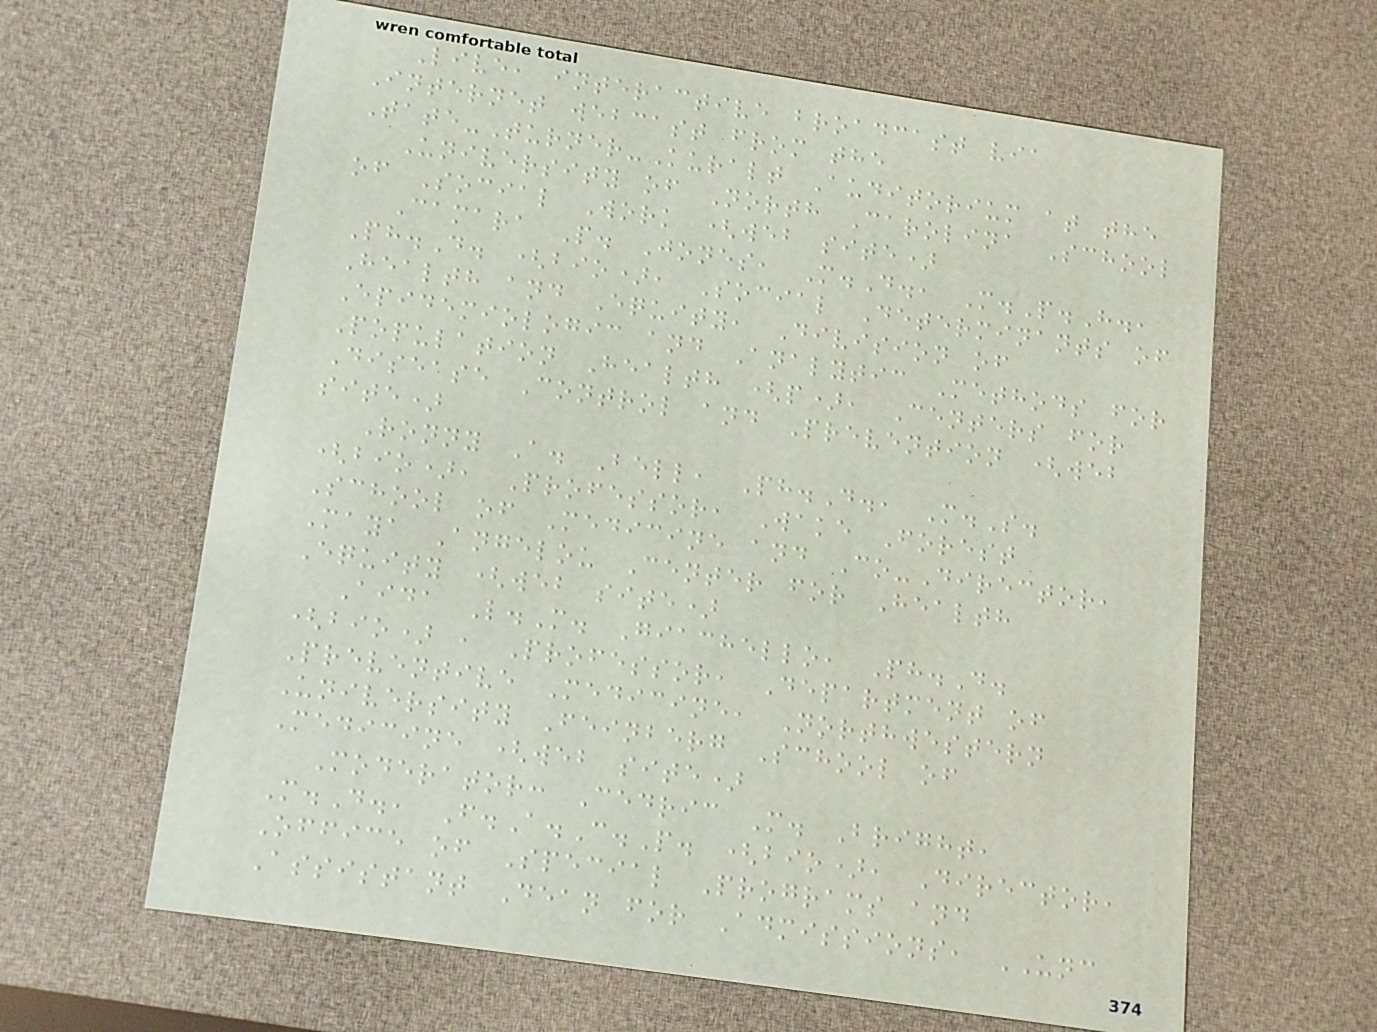Live, interactive broadcast via
Internet webcast from the
Tate-Turner-Kuralt Auditorium at the
University of North Carolina School
of Social Work (web site)
Camara P. Jones, M.D., M.P.H.,
Ph.D. (bio), Social Determinants of
Health and Equity, Division of
Epidemiologic and Analytic Methods for
Population Health (p), Centers for
Disease Control and Prevention (web
site)
Ronny A. Bell, Ph.D., M.S.
(bio), Professor, Wake Forest
School of Medicine and Co-Director,
Maya Angelou Center for Health
Equity (web site)
Aida L.M. Giachello, Ph.D.
(bio) , Professor, Department of
Preventive Medicine, Northwestern
University Feinberg School of
Medicine (web site)
Moderator: Cedric M. Bright,
M.D., F.A.C.P. (bio), Director,
Office of Special Programs and
Assistant Dean for Admissions, UNC
